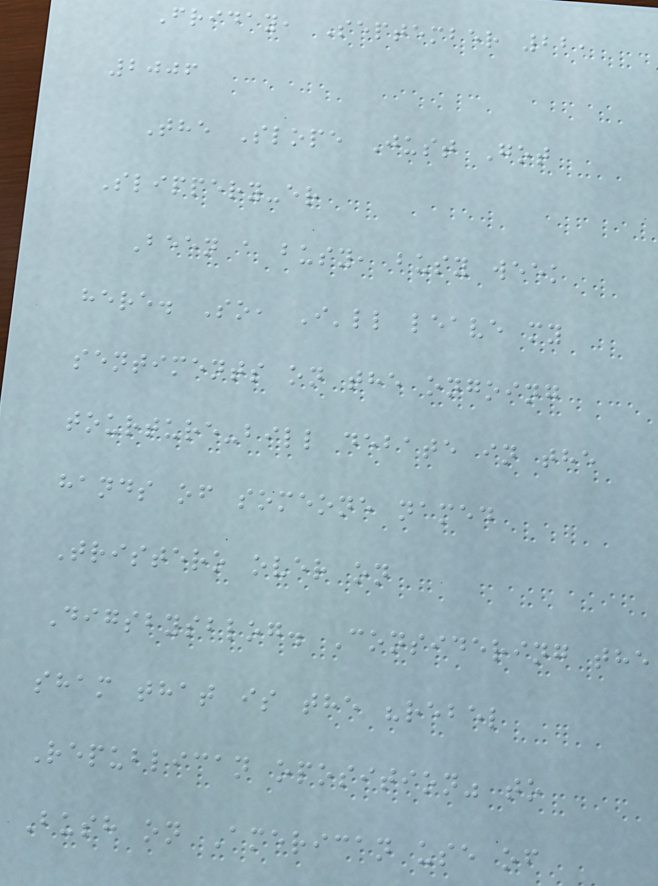Friday, September 22,
2006
The Slope Just Got
Slippery-er
Been a busy, busy week
here. So, I'll leave my
sentiments on the ongoing
tourture-bill debate in the
hands of someone named
Tristero over on
Digsbysblog. Considering the
sham that is the "rebel
Republican oposition" to
Bush on American use of
